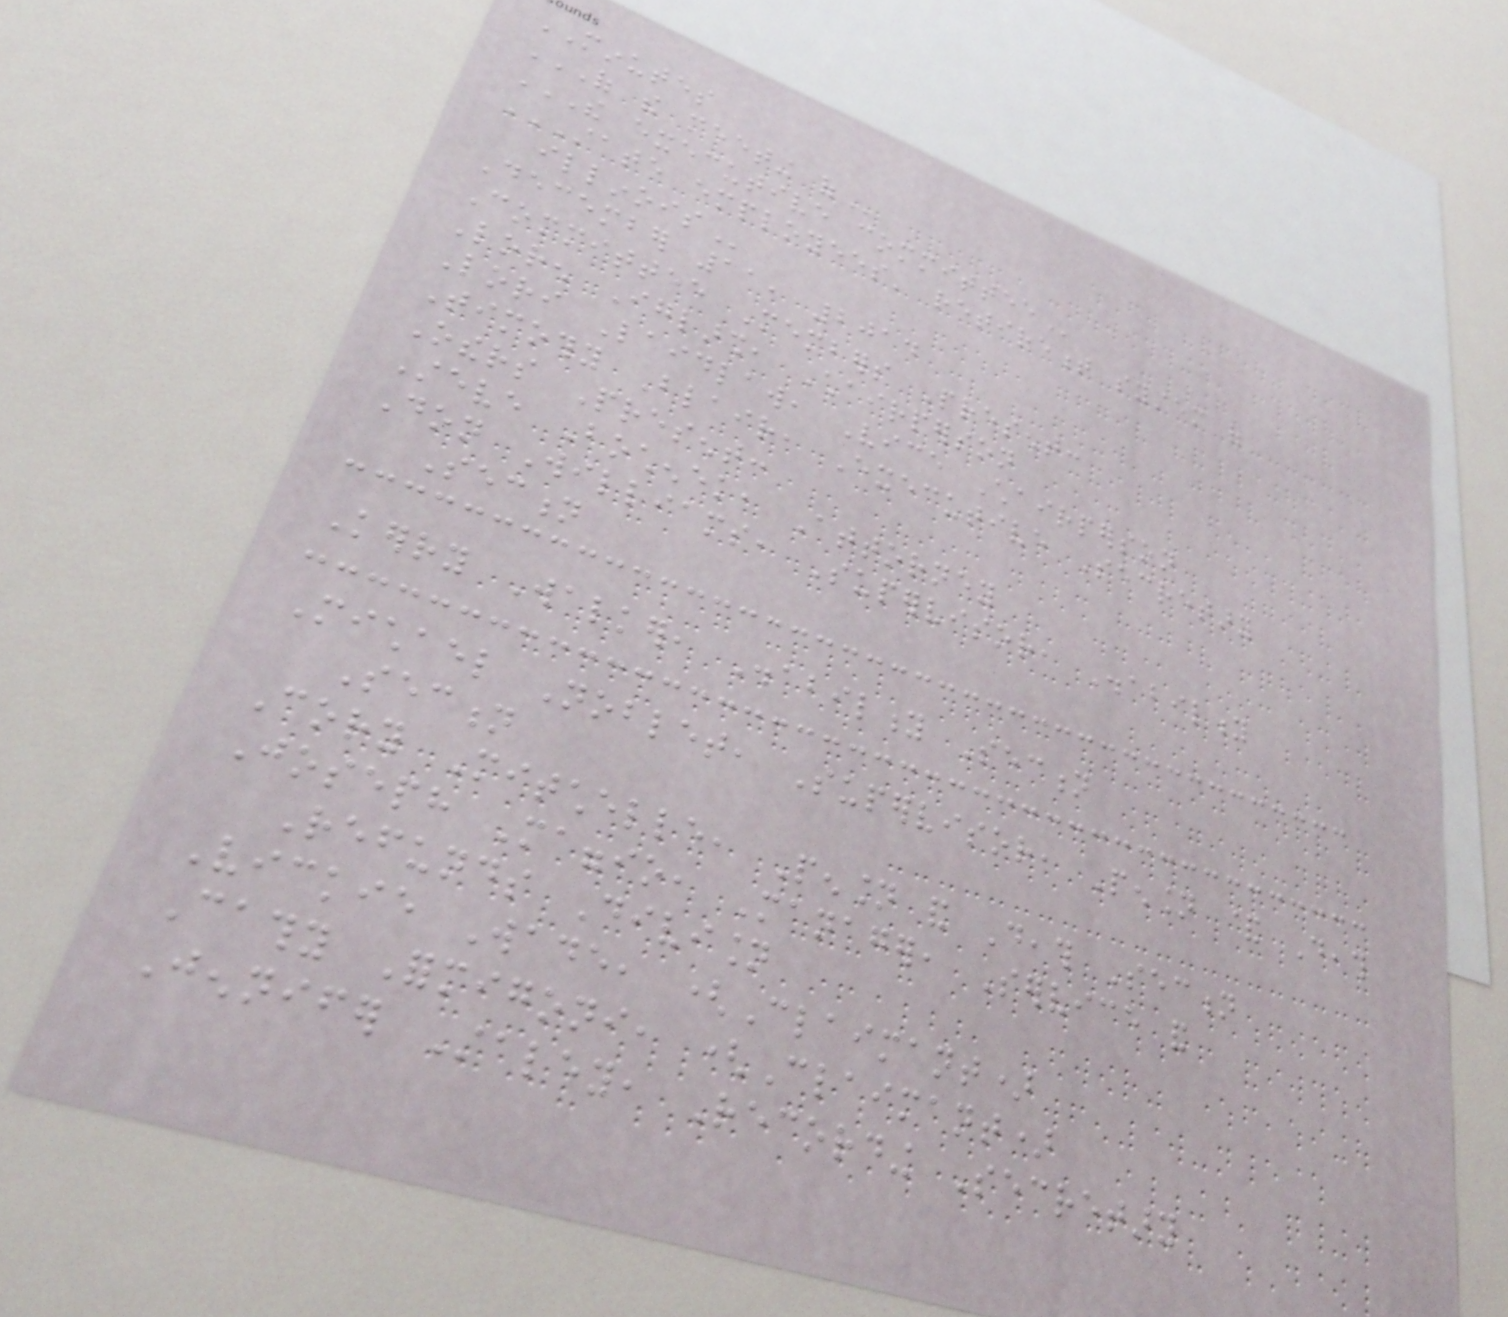MINUTES
OF THE MEETING OF
THE EXECUTIVE COMMITTEE
STATE EMPLOYEES' RETIREMENT SYSTEM OF
ILLINOIS
December 11, 2014
Committee Members Present:
Loren Iglarsh, Chairperson
Lori Laidlaw, Vice Chairperson
Timothy Blair, Executive Secretary
Others Present:
Steve Bochenek, Attorney
Don Williams, Supervisor, Disability
Section
Kerry Walker, Disability Section
Michael Noblet, Supervisor, Pension & Death
Section
Cory Mitchelle, Pension and Death Section
Joseph Maggio, Manager, Service and
Refunds Division
Vickie Wade, (Claimant)
Cathy Formigoni, (Claimant)
Jennifer Staley, Recording Secretary
